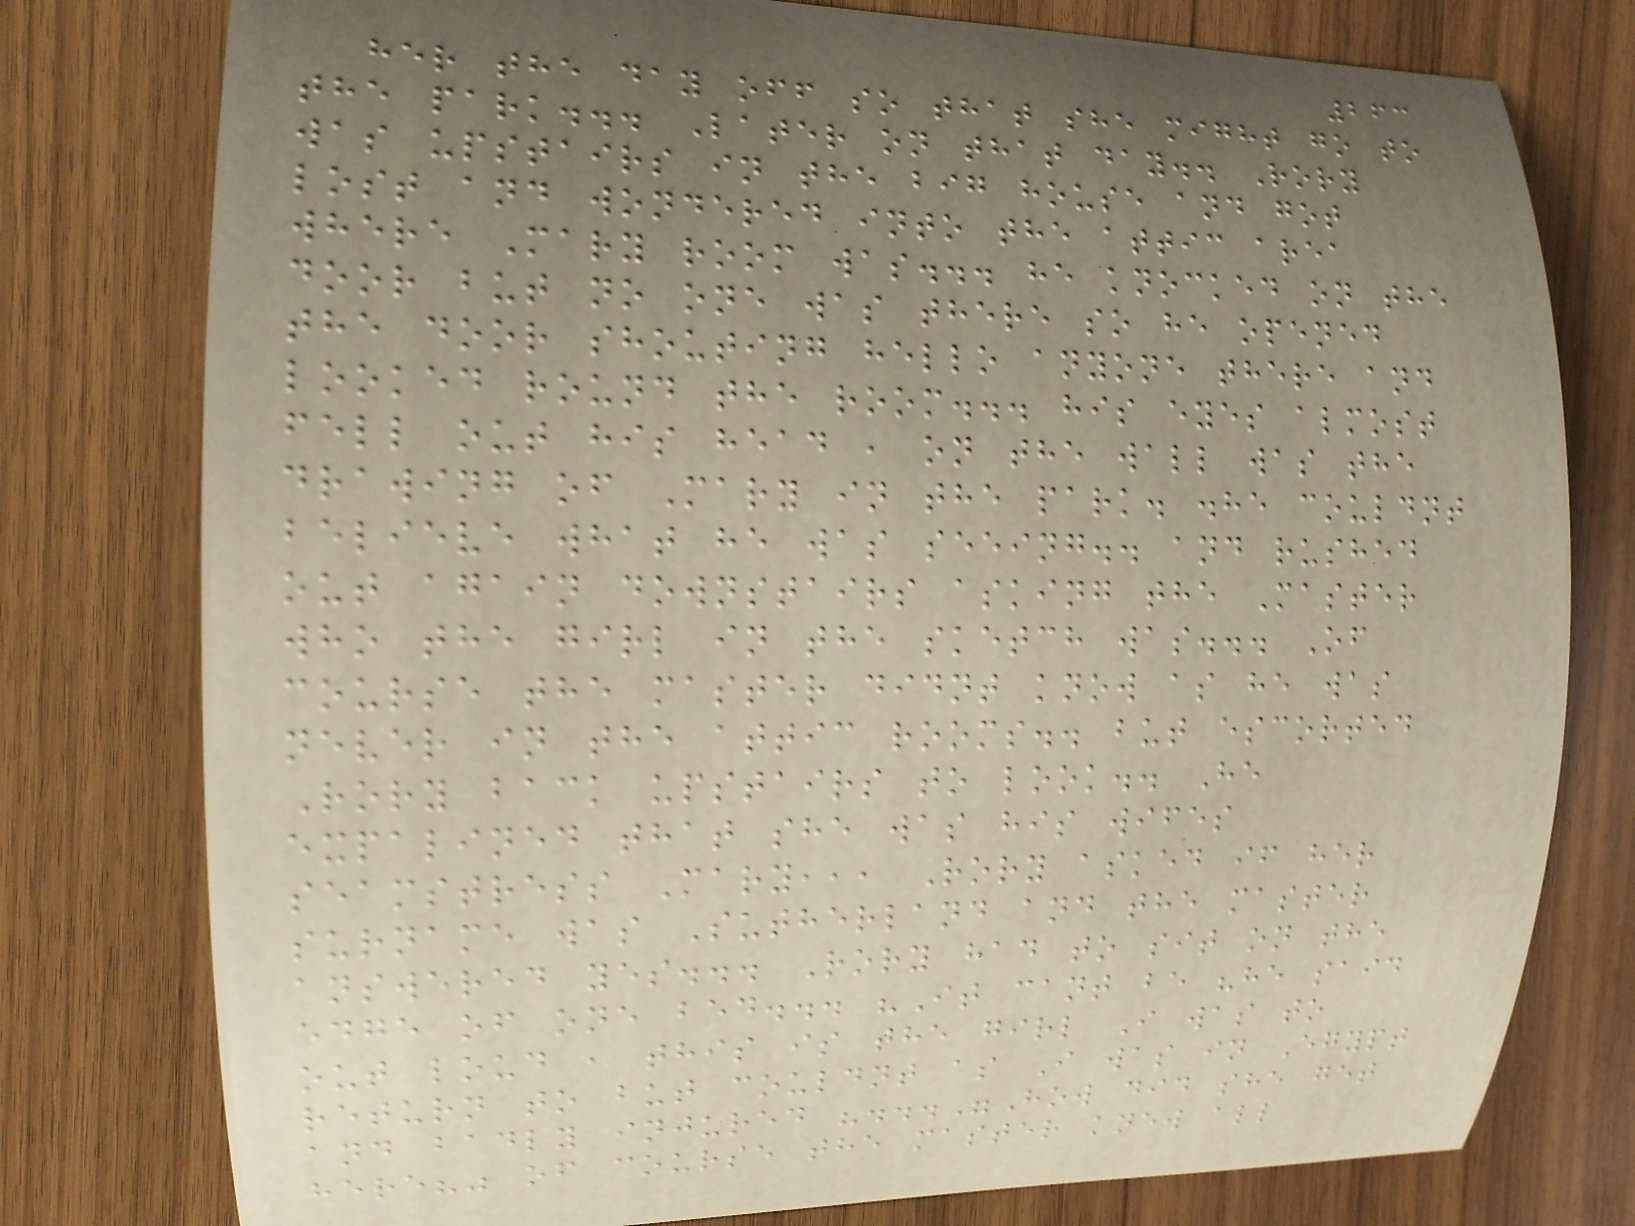263
her the day off so that she might go to
the park... Later on that day.. Rory
was upstairs in the big house and got
lost and wondered into the attic area
where Mary room was... he knocked on the
door but no one was there so he opened
the door shouting hello anyone there and
looked round the room... his eyes almost
fell out his head , on the wall was the
drawing of Mary in the park. .he couldnt
believe what he was seeing.. and rushed
out again downstairs asking the Master
who the girl in the sketch was... Of
course the master didnt know as he was
never in the attic rooms.. but escorted
Rory back upstairs to look.. He
expalined that she was his wifes
seamstress Mary,,, Rory asked if her
surname was Sutherland and the master
answered yes... Rory had to sit on the
edge of one bed... "It cant be "he said
out loud , this is the girl I was to
return to but couldnt as I was in Egypt
and badly injured "..."How did she get
here?" of course the master knew all
